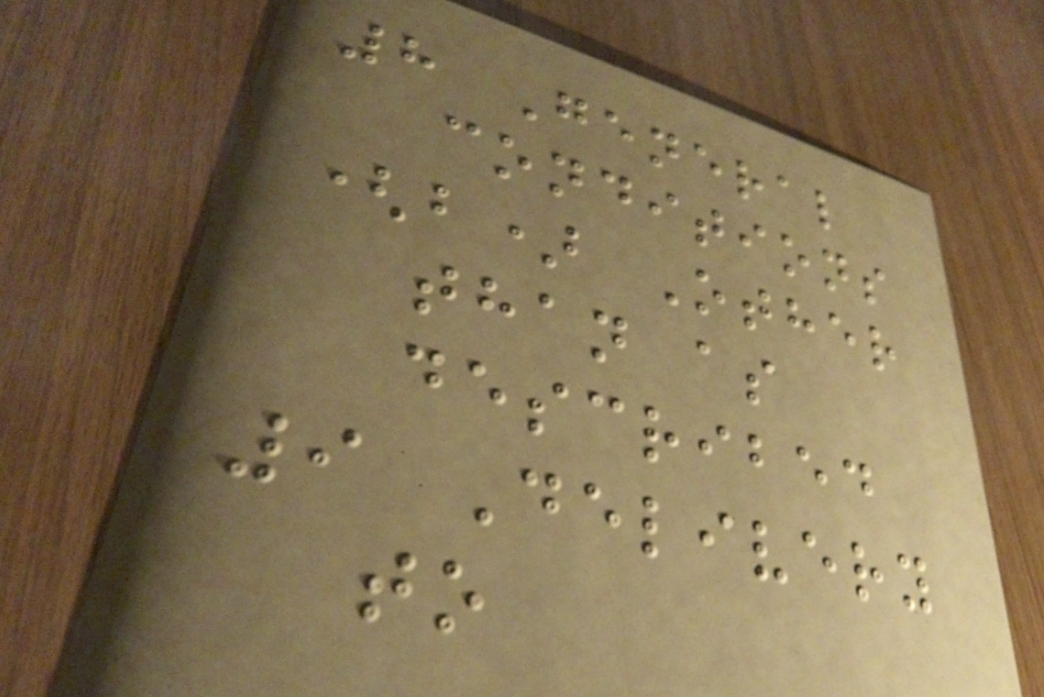8 General
conditions
(b) Other
than as
described
9 Delivery
to
